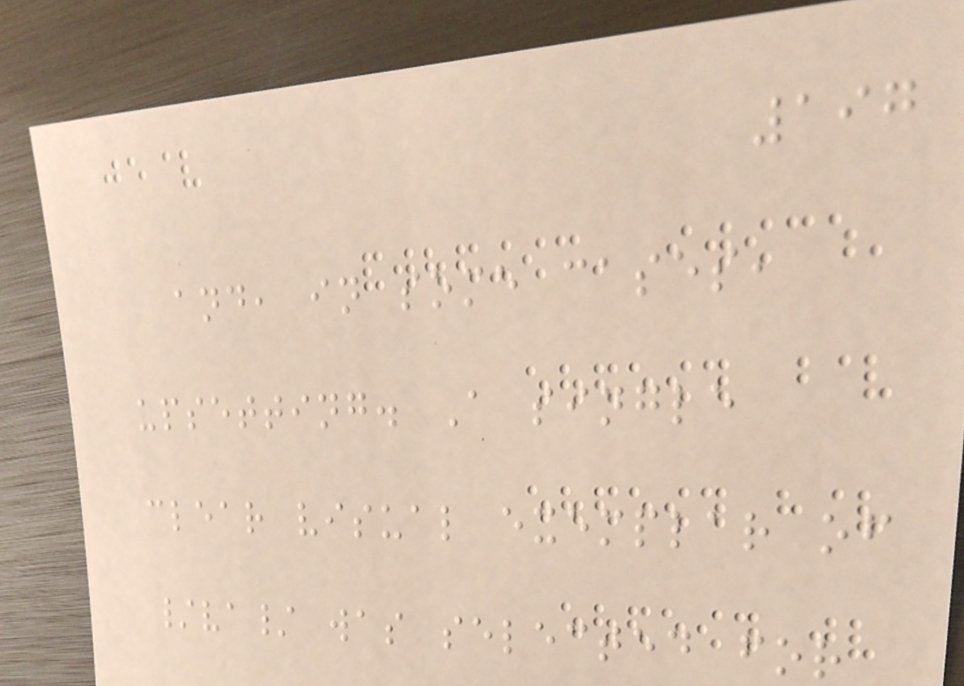197
and, in some cases,
upsetting. A single
clear visual exemplar of
/va/ was selected for
